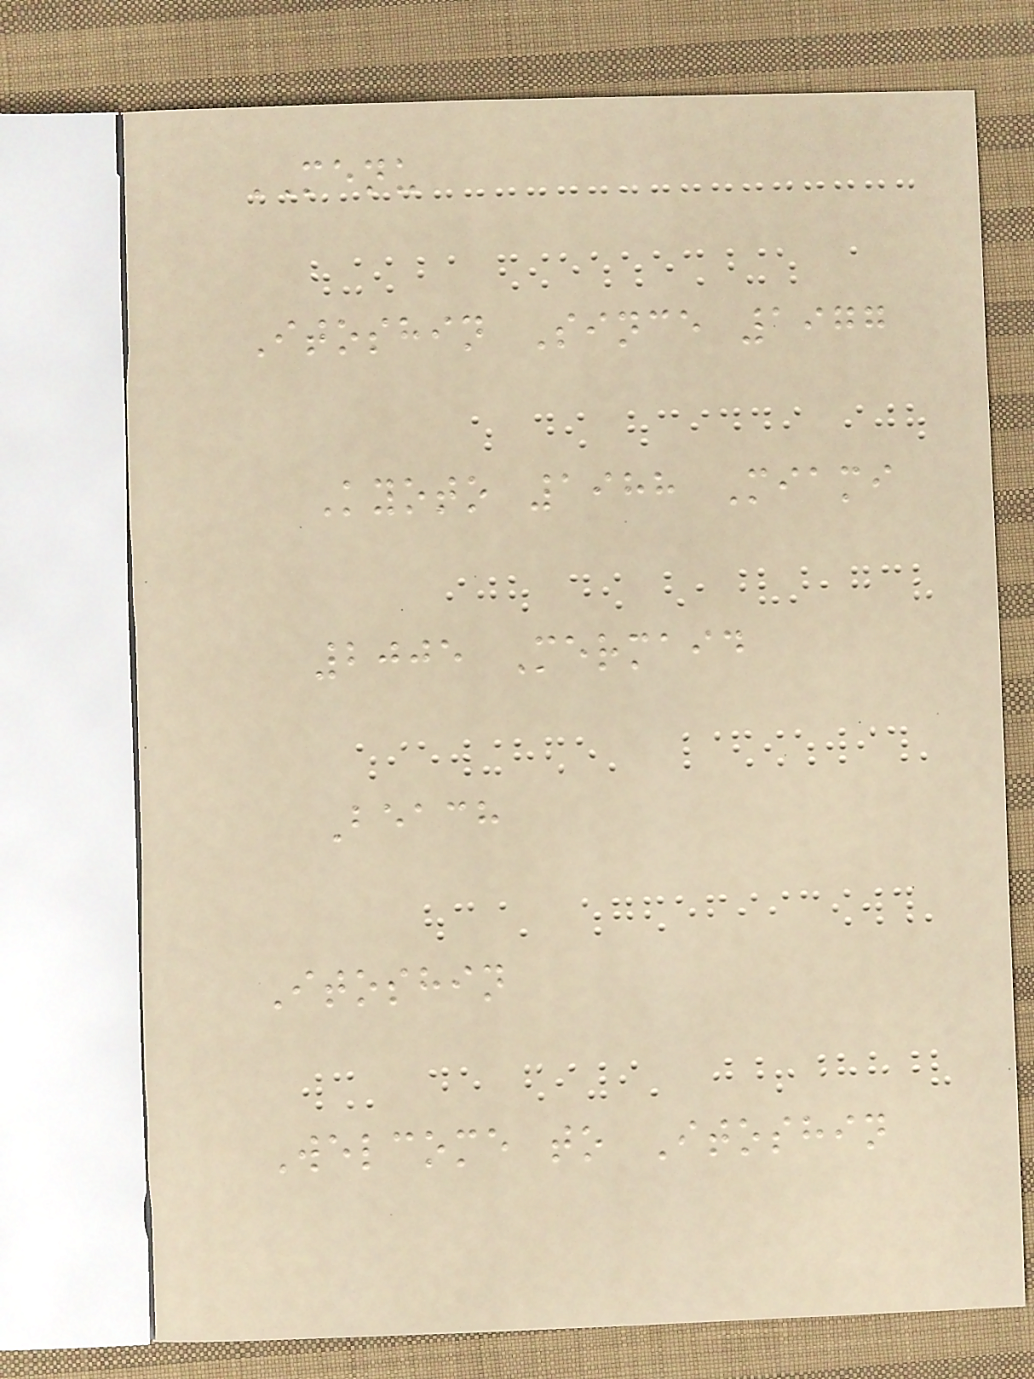MENU
Itoshin Since 1977
Kyoto 1988 Miami
2005 Mermaid
Beach
Itoshin
Welcome to Itoshin
